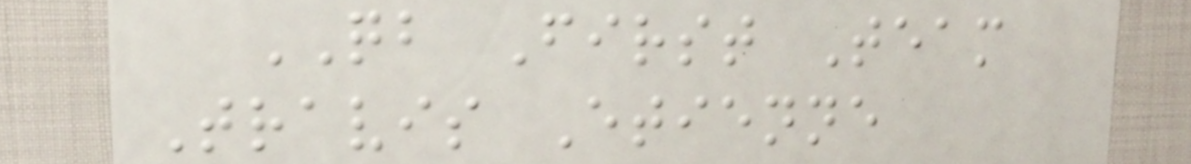QB First Team
Travis Etienne
